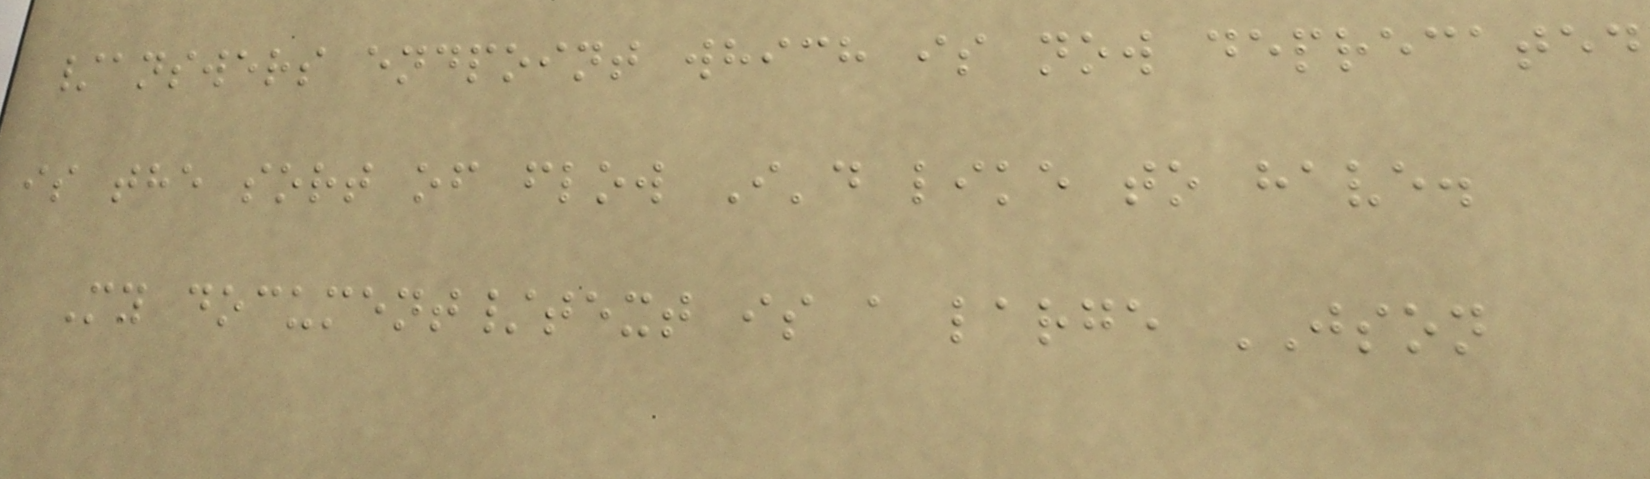/answers endpoint which is now deprecated
is the sort of flow I'd like to have.
My document/text is a large JSON
